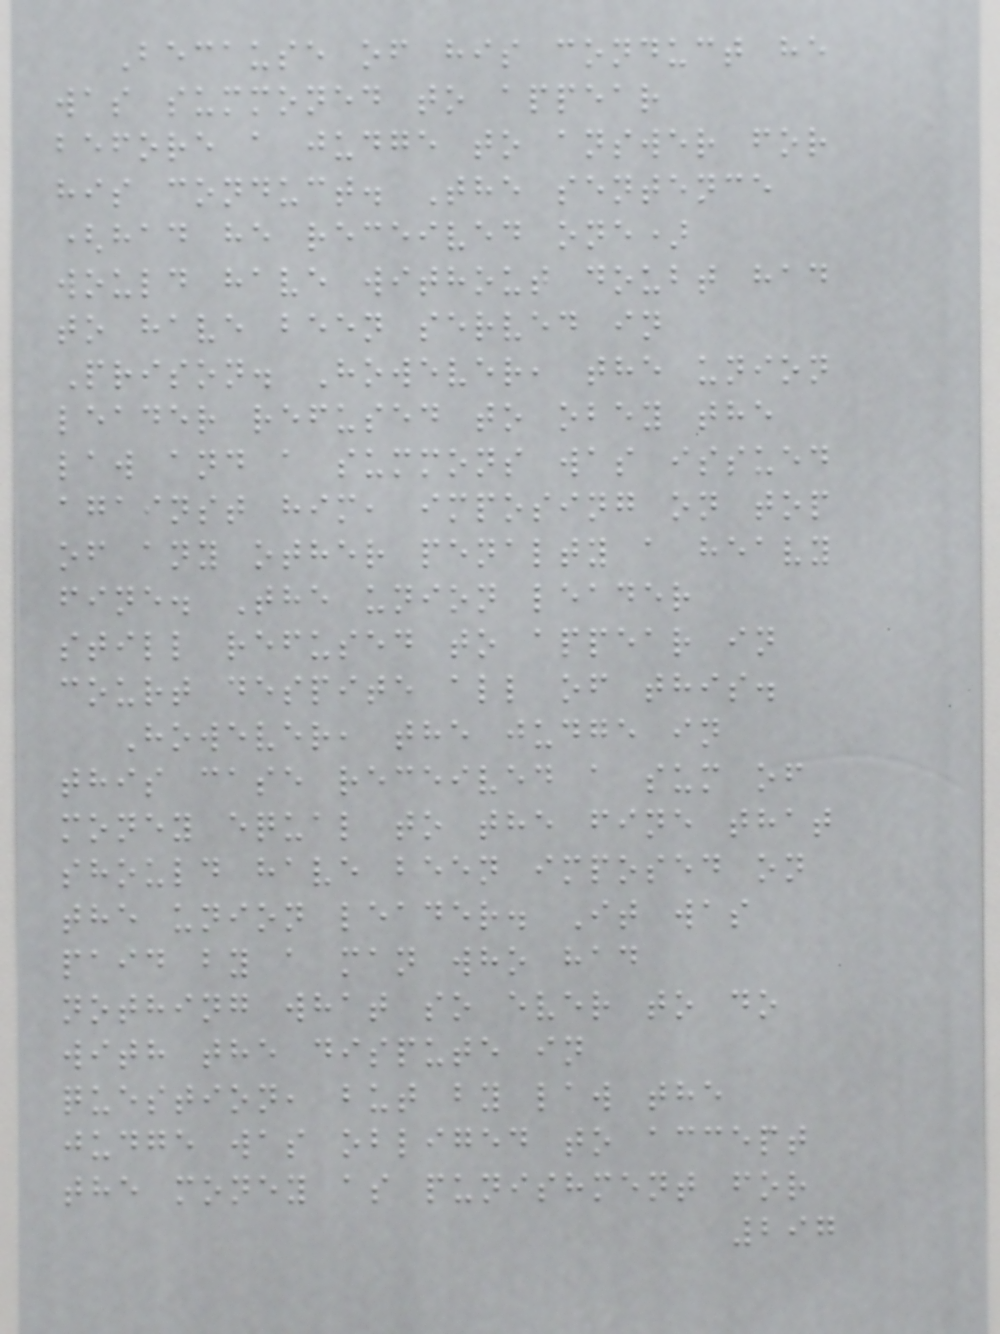Because of his conduct he
was summoned to appear
before a judge to answer for
his conduct. The sentence
(had he received one)
would have without doubt had
to have been served in
Prison. However, the union
leader refused to obey the
law and a summons was issued
against him, imposing on top
of any other penalty a heavy
fine. The union leader
still refused to appear in
court despite all of this.
However, the judge in
this case received a sum of
money equal to the fine that
should have been imposed on
the union leader. It was
paid by a man who had
nothing what so ever to do
with the dispute in
question, but by law the
judge was obliged to accept
the money as punishment for
297
